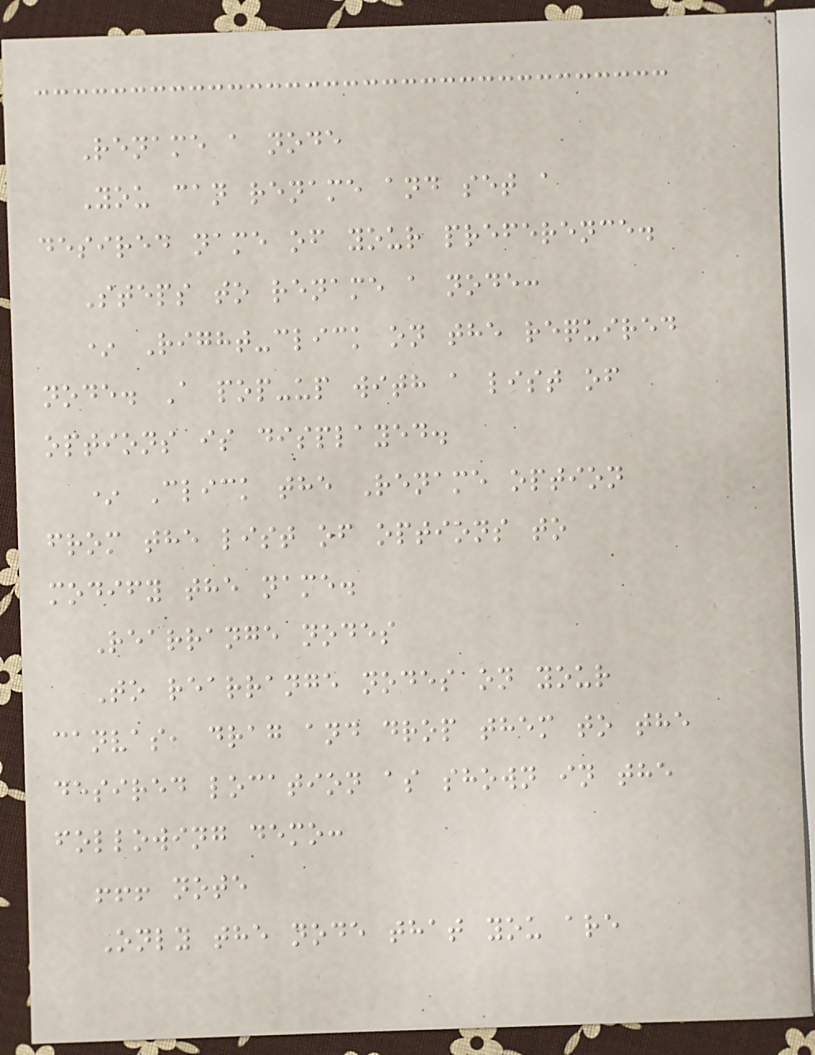Rename a node
You can rename and set a
desired name of your preference.
Steps to rename a node:
* Right-click on the required
node. A pop-up with a list of
options is displayed.
* Click the Rename option
from the list of options to
modify the name.
Rearrange nodes
To rearrange nodes on your
canvas, drag and drop them to the
desired location as shown in the
following demo:
!!! note
Only the node that you are
